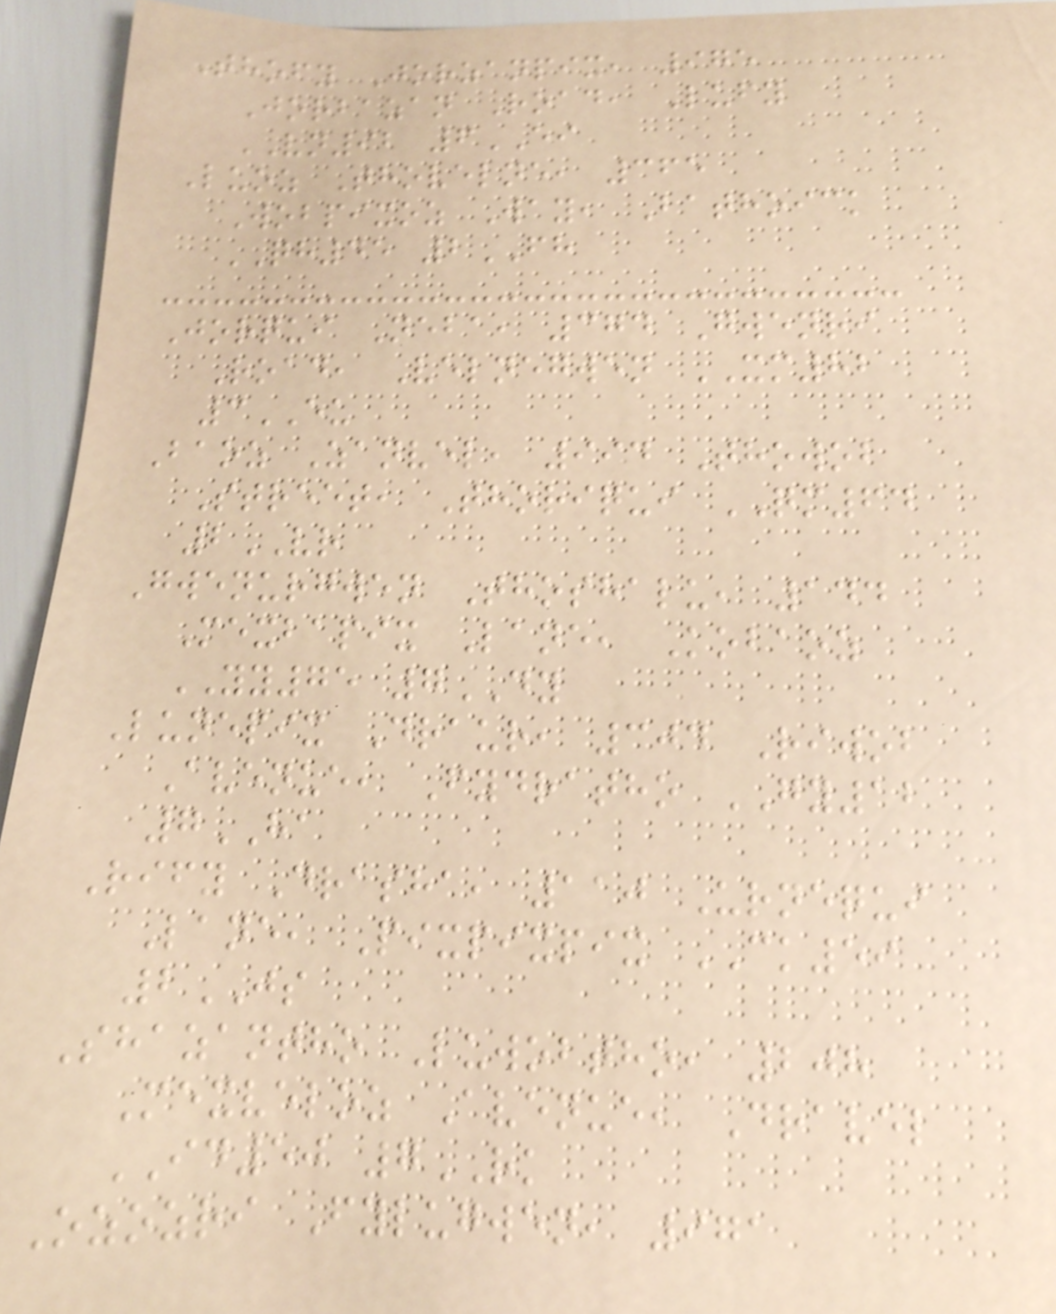Thofy Jorzanpix, 975
Jorbazan Road, Lufy
VN92 6EI
Luoz Thovelne, 365
Wobpixoz Way, Bathoick
QH45 2FH
Jorqui Neba, 374 Gwenri
Road, Velnegwen XM82
3EU
Baoz Zanvel, 994 Thowob
Street, Thoriqui QM64
2VR
Gwenurgwen Thoshalu, 144
Mexbapix Lane, Kobaoz
YY75 7DY
Lunepix Draur, 304 Riwob
Avenue, Fydratho GY12
7HA
Rify Drasha, 110 Urnequi
Lane, Pixpixpix CK59
2JS
Shazantho Luwobtho, 208
Mexveloz Avenue, Dravel
ID50 7RK
Ozozri Fylugwen, 971
